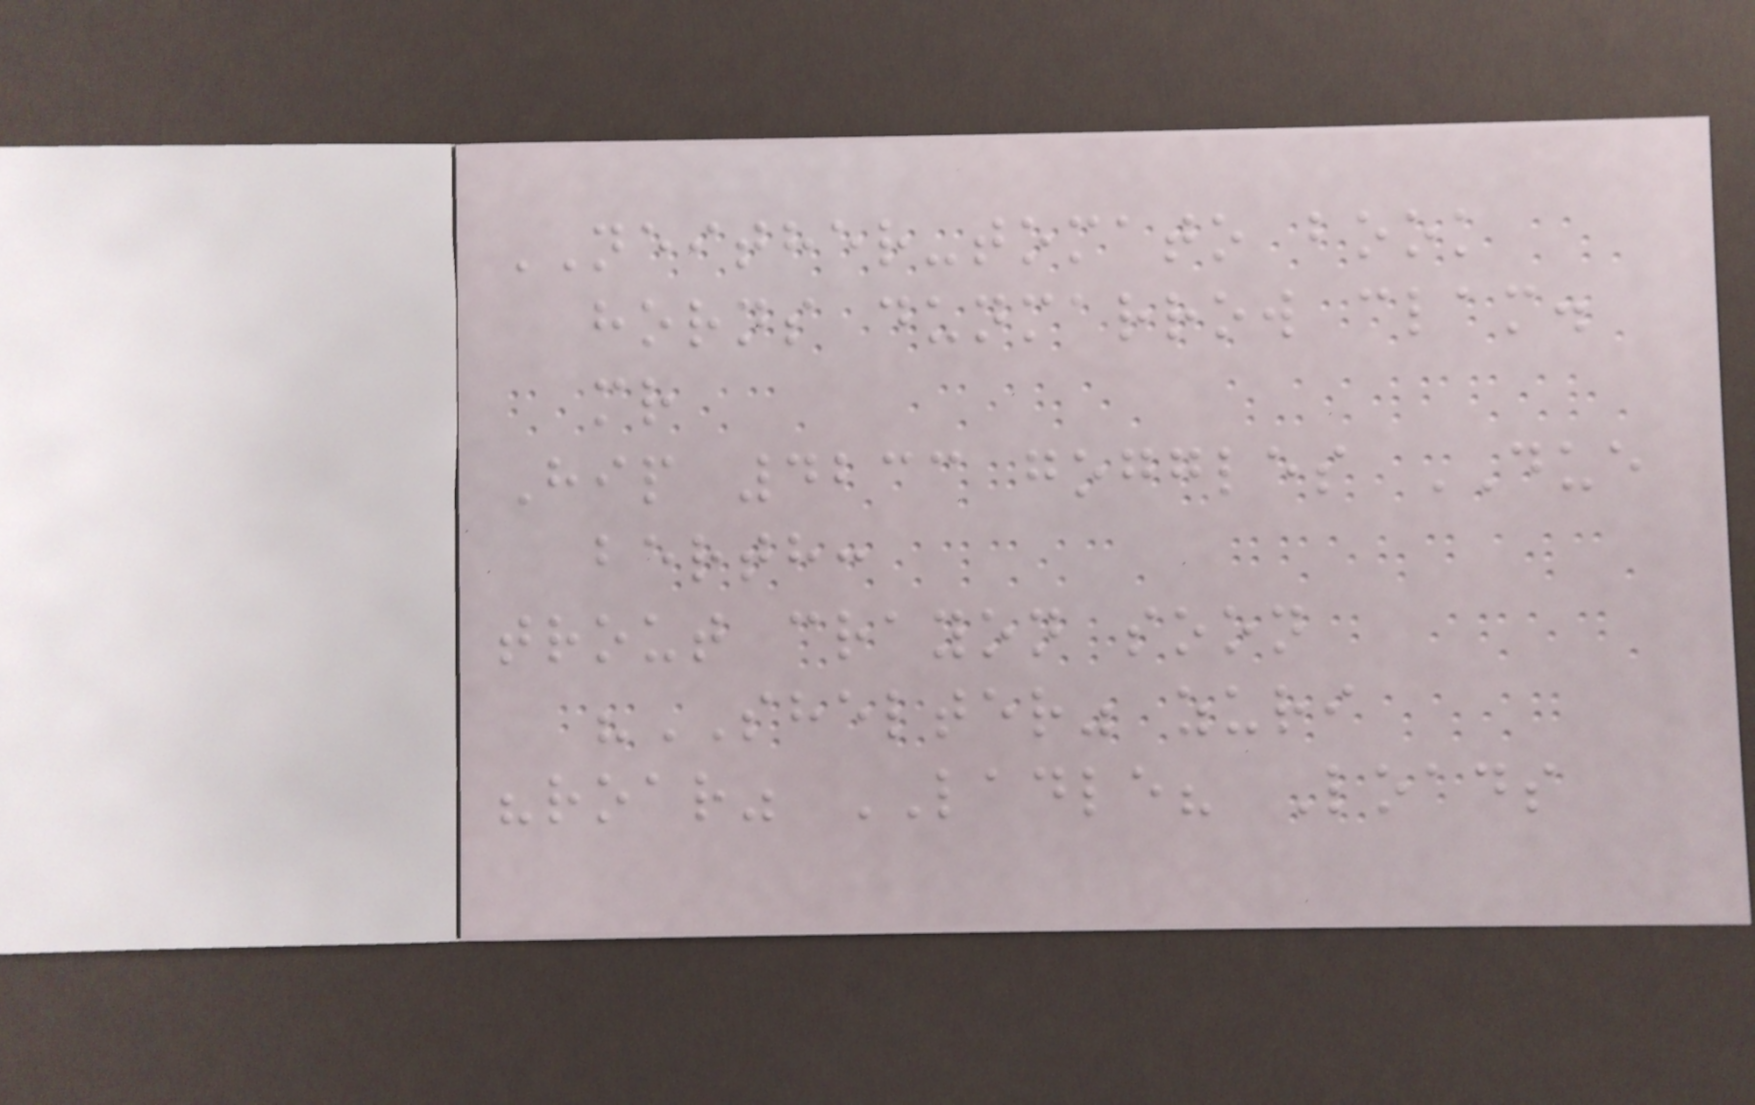NEITHER-tomato book
horns dunmarrow clam.
mr
Hip 4233 goggles DUE
berth:
trout crayon soon
"SHELTER" zuri
"roar" LADLE? Loads
